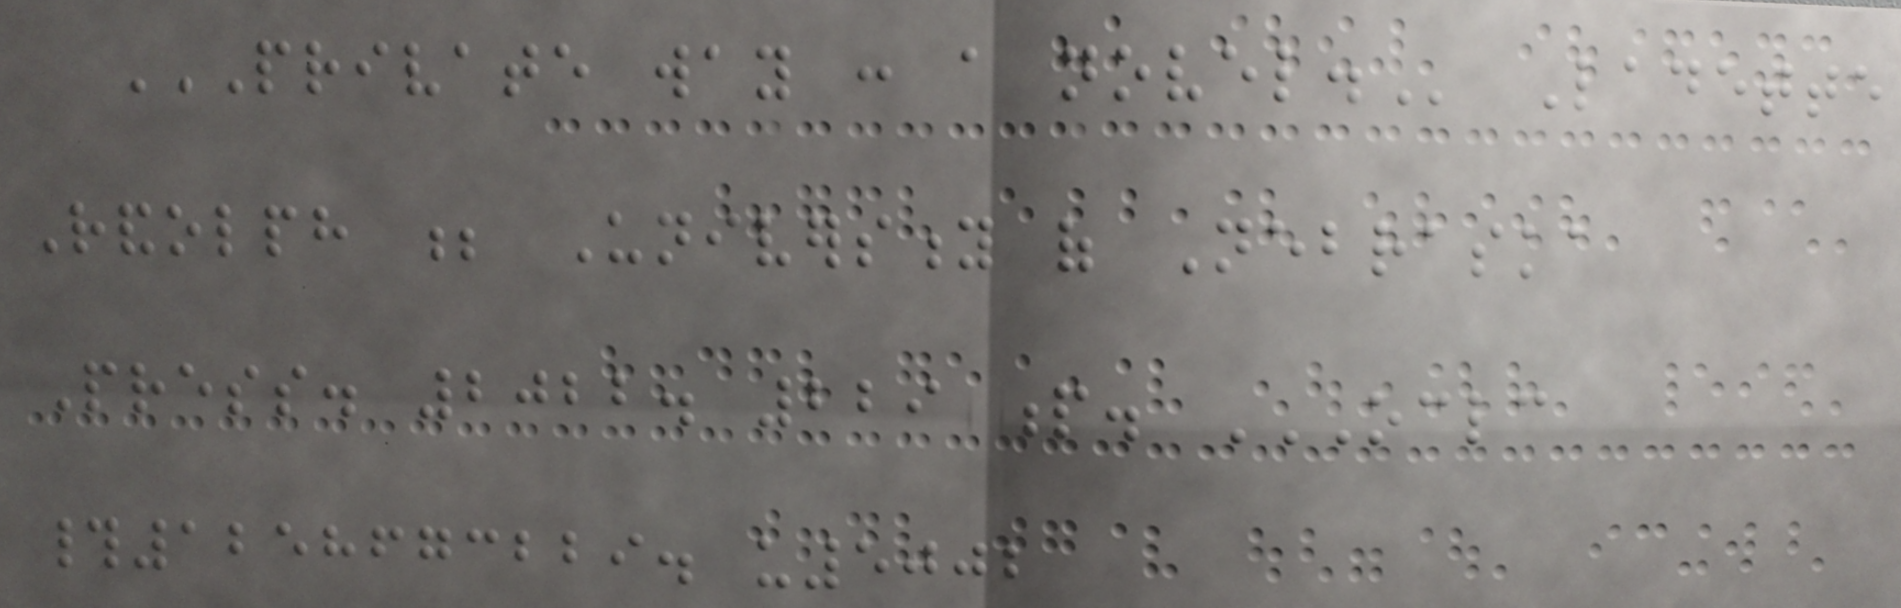PRIVATE WAY : A NOVEL. Ladette
Randolph ; University of Nebraska
Press. 2022. 229 p. OCLC
#1258673229. U5002
